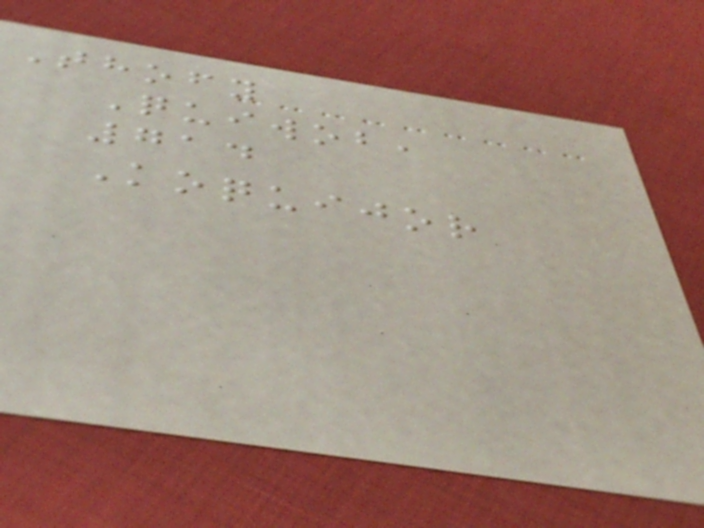Thofy
Quiwob,
714
Koquijor
